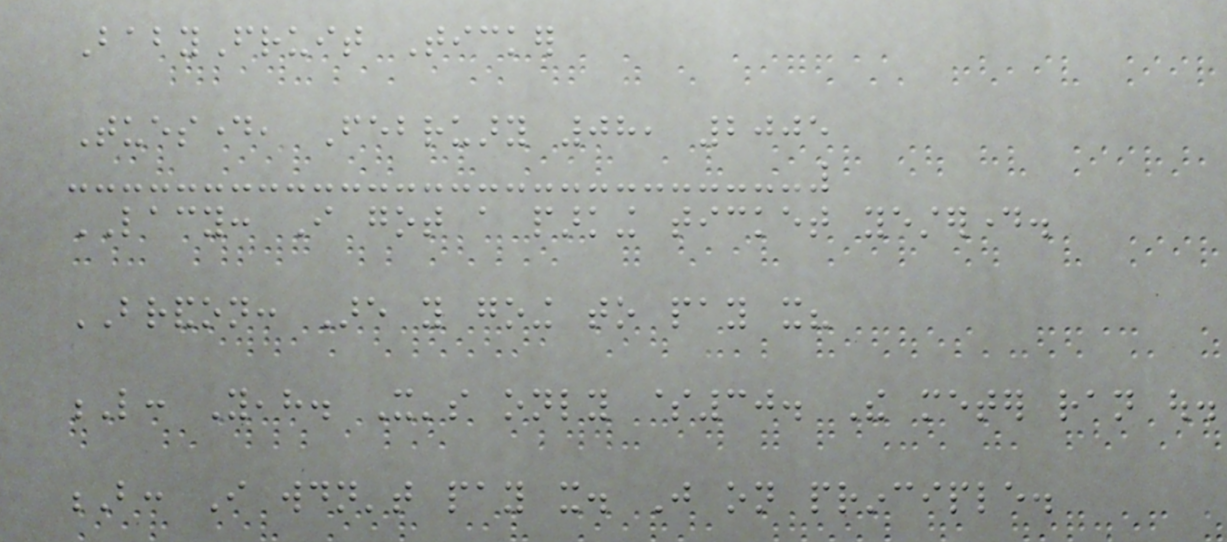BabyFruit Ticker
Tuesday, February 08, 2005
LACY: I got a parking ticket yesterday.
BRANDON: Are you going to pay it?
L: Yeah. It's only $30. The meter ran out.
B: I wouldn't pay it. Just on principle.
